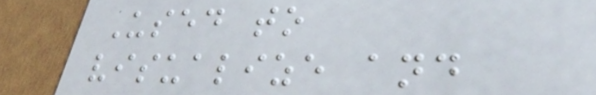Used to
visualize and
